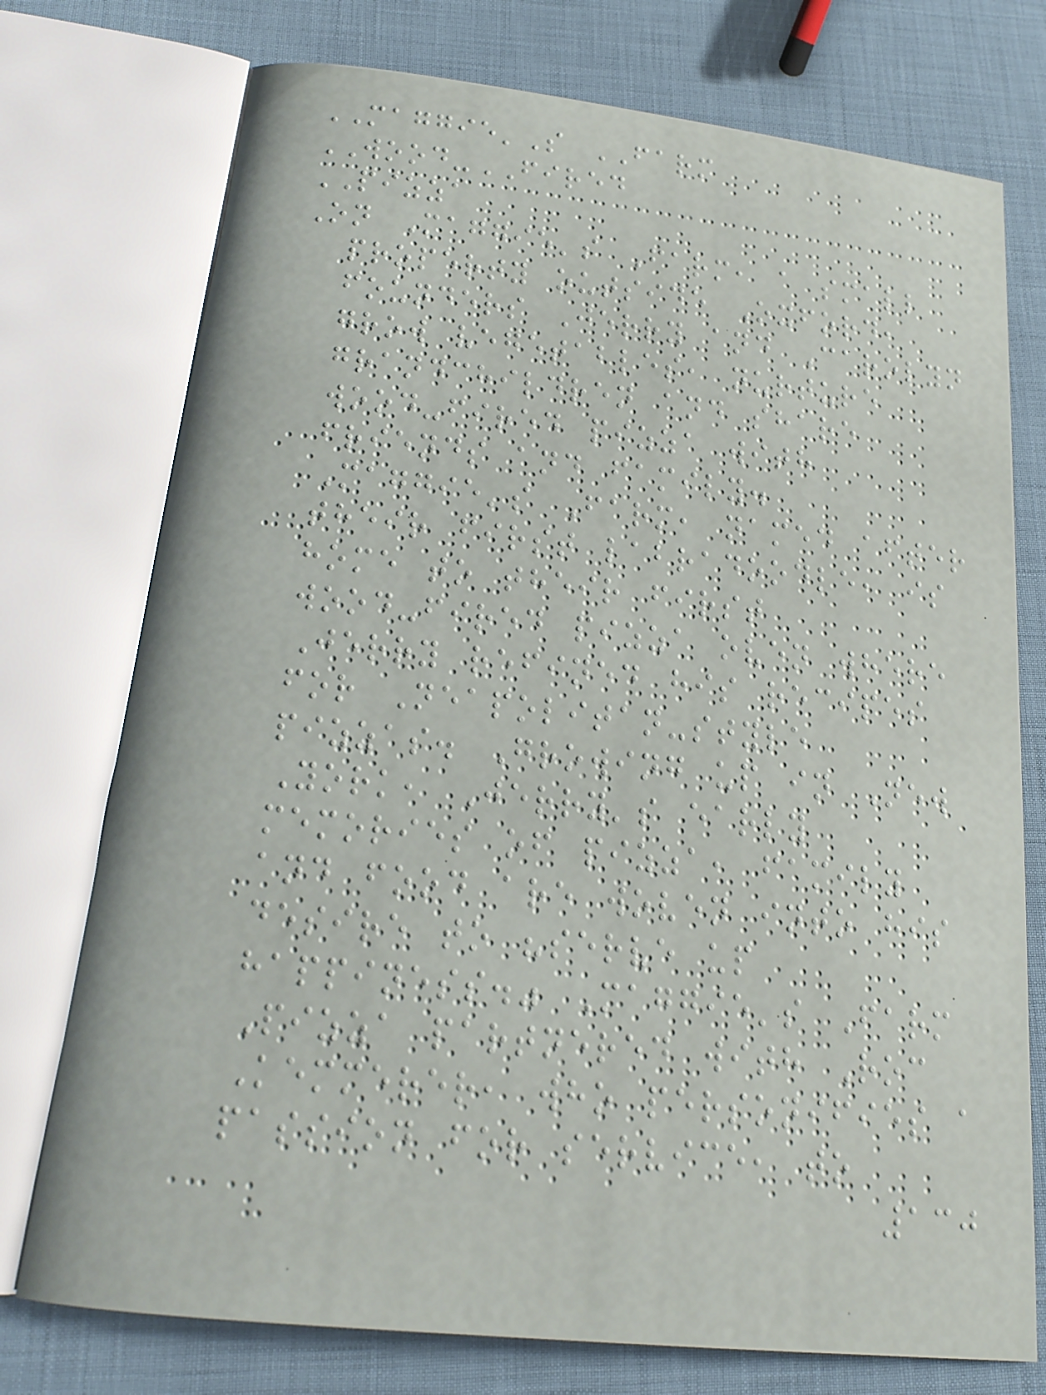MAGGIE'S FARM
WOOD-FIRED
PIZZA
On Maggie's Farm, a small
property outside Oxford,
founders Jerry and Carolyn
grow vegetables, nurture
grandchildren and share
wood-fired pizza with
friends and family.
Maggie's Farm, named after
their first labradoodle, is
home to their first
wood-fired pizza oven where
Jerry refined his recipes
for Neapolitan-style
pizzas. Growing up in New
York, Jerry's early
memories of pizza, family
and food are woven into his
desire to "serve up
happiness." Maggie's Farm
Pizza partnered with Roc
Kemmerer, who personifies a
passion for service, to
130
